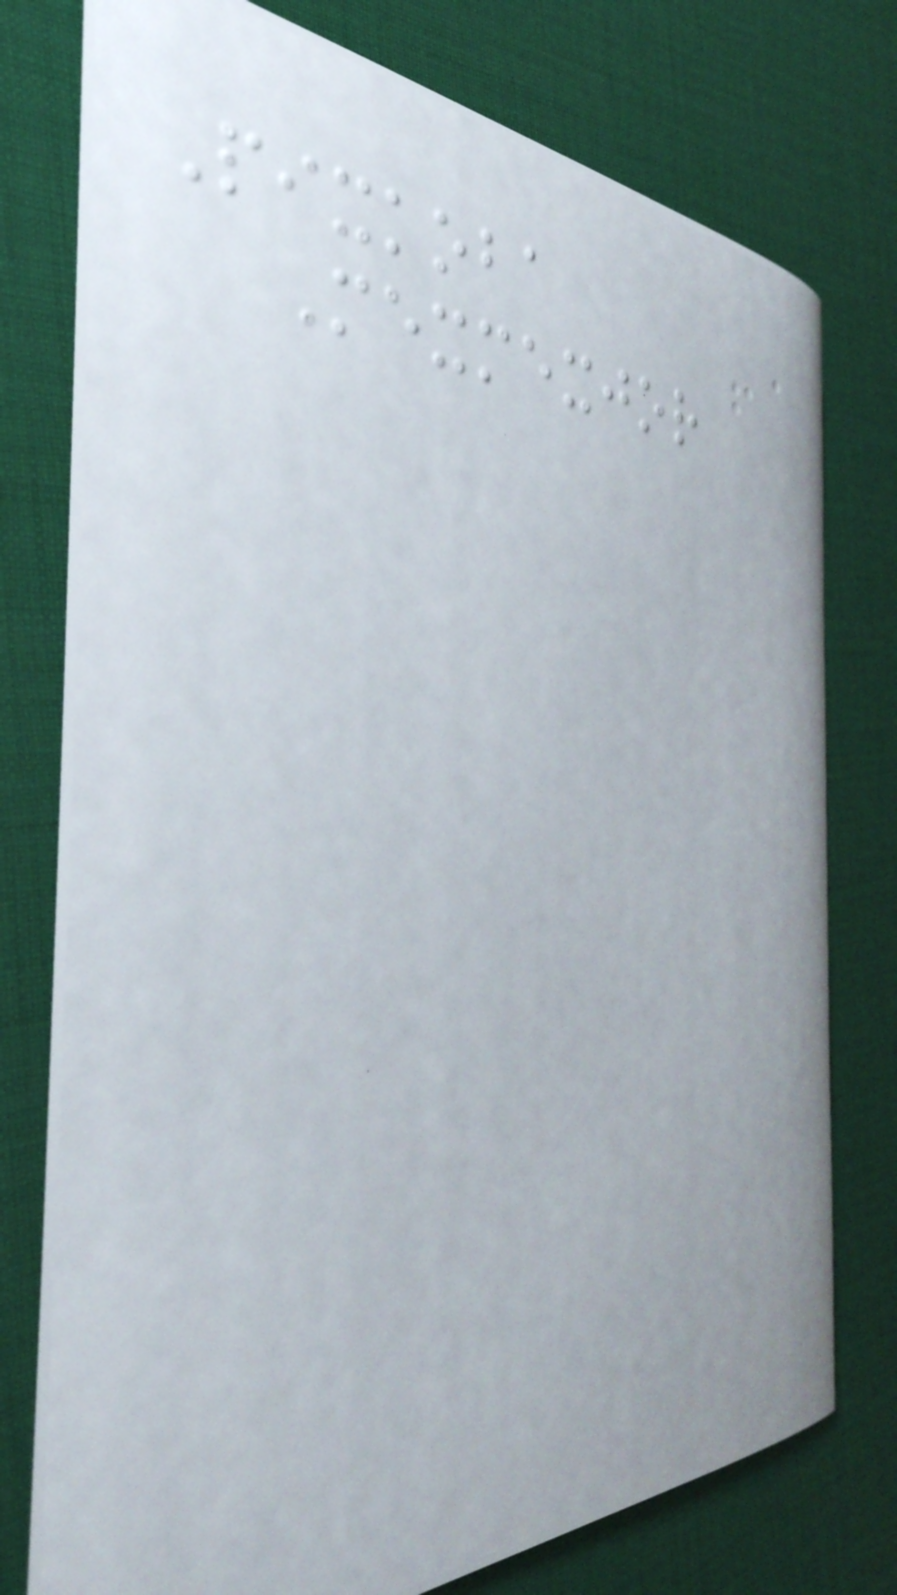Pixkoba
Mexmexjor
